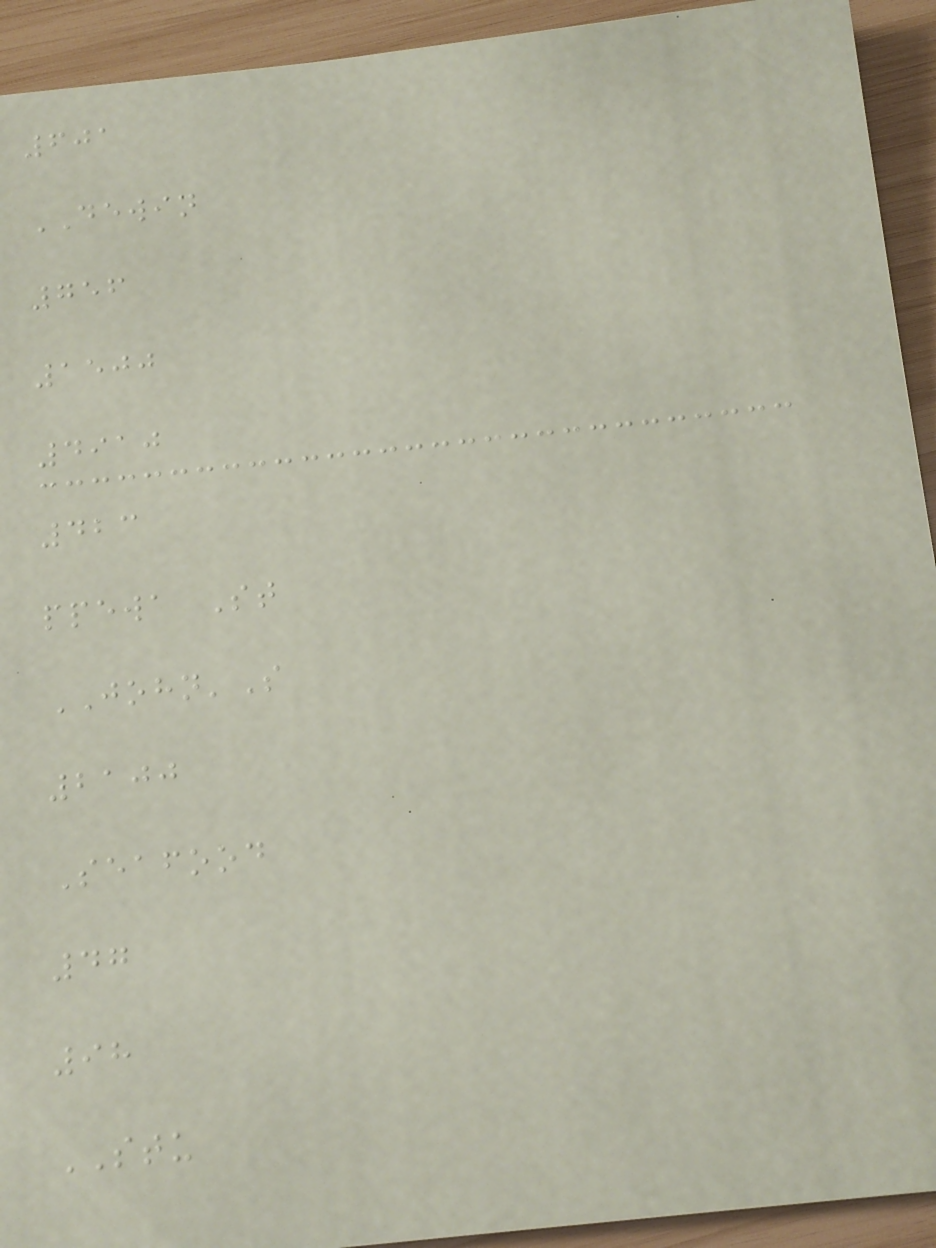601
DEWIN
756
1500
4910
423
ppewa St
JOHN'S
2100
Seafood
47
98
STU
